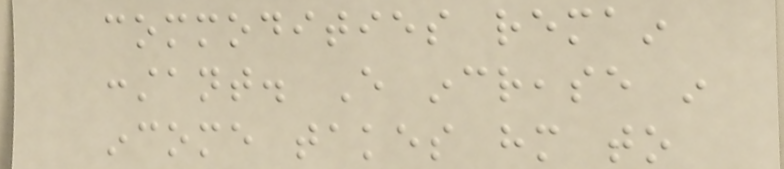commodities remain
constant. Every increase in
income takes him to
